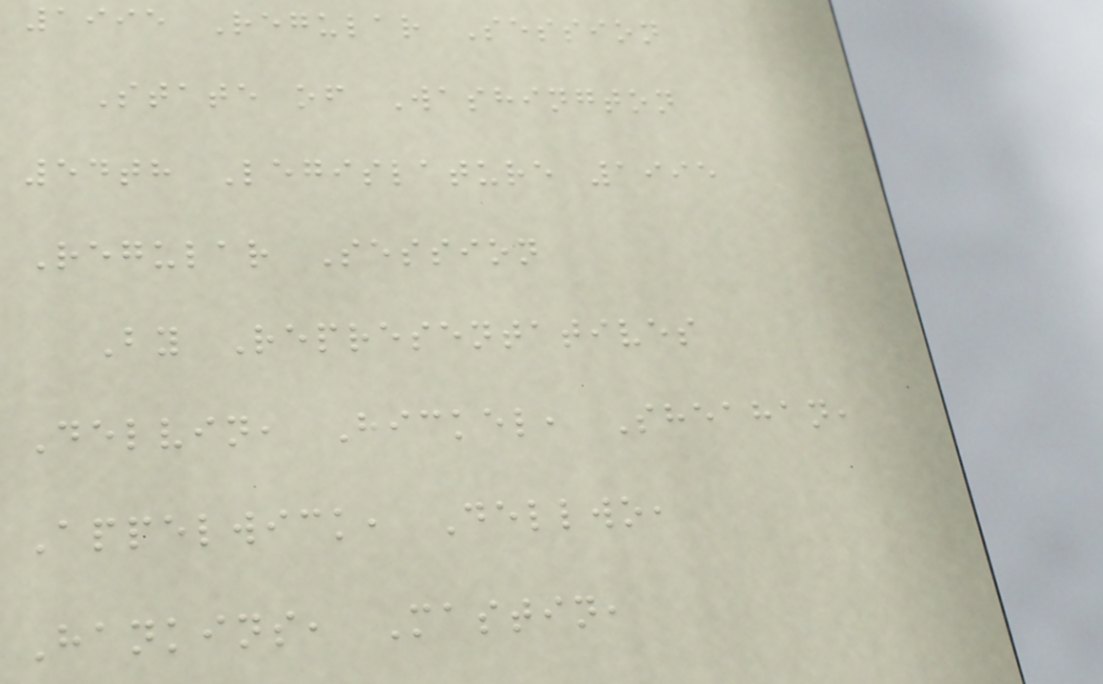1995 Regular Session
State of Washington
54th Legislature 1995
Regular Session
By Representatives
Delvin, Hickel, Sheahan,
Appelwick, Dellwo,
Hankins, Mastin,
